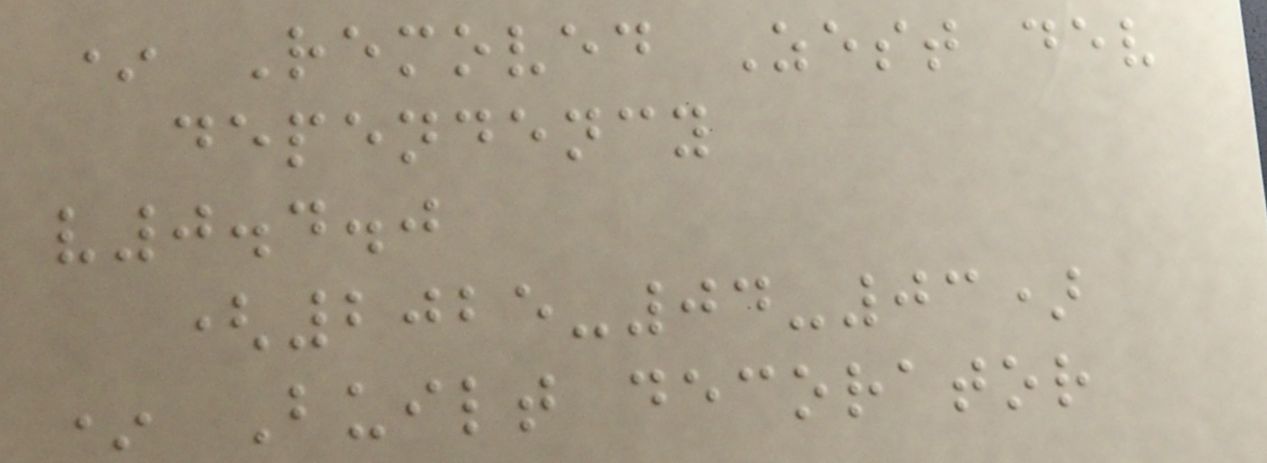* Removed Zest dev
dependency
v0.4.0
(2025-04-03)
* Built decorator
